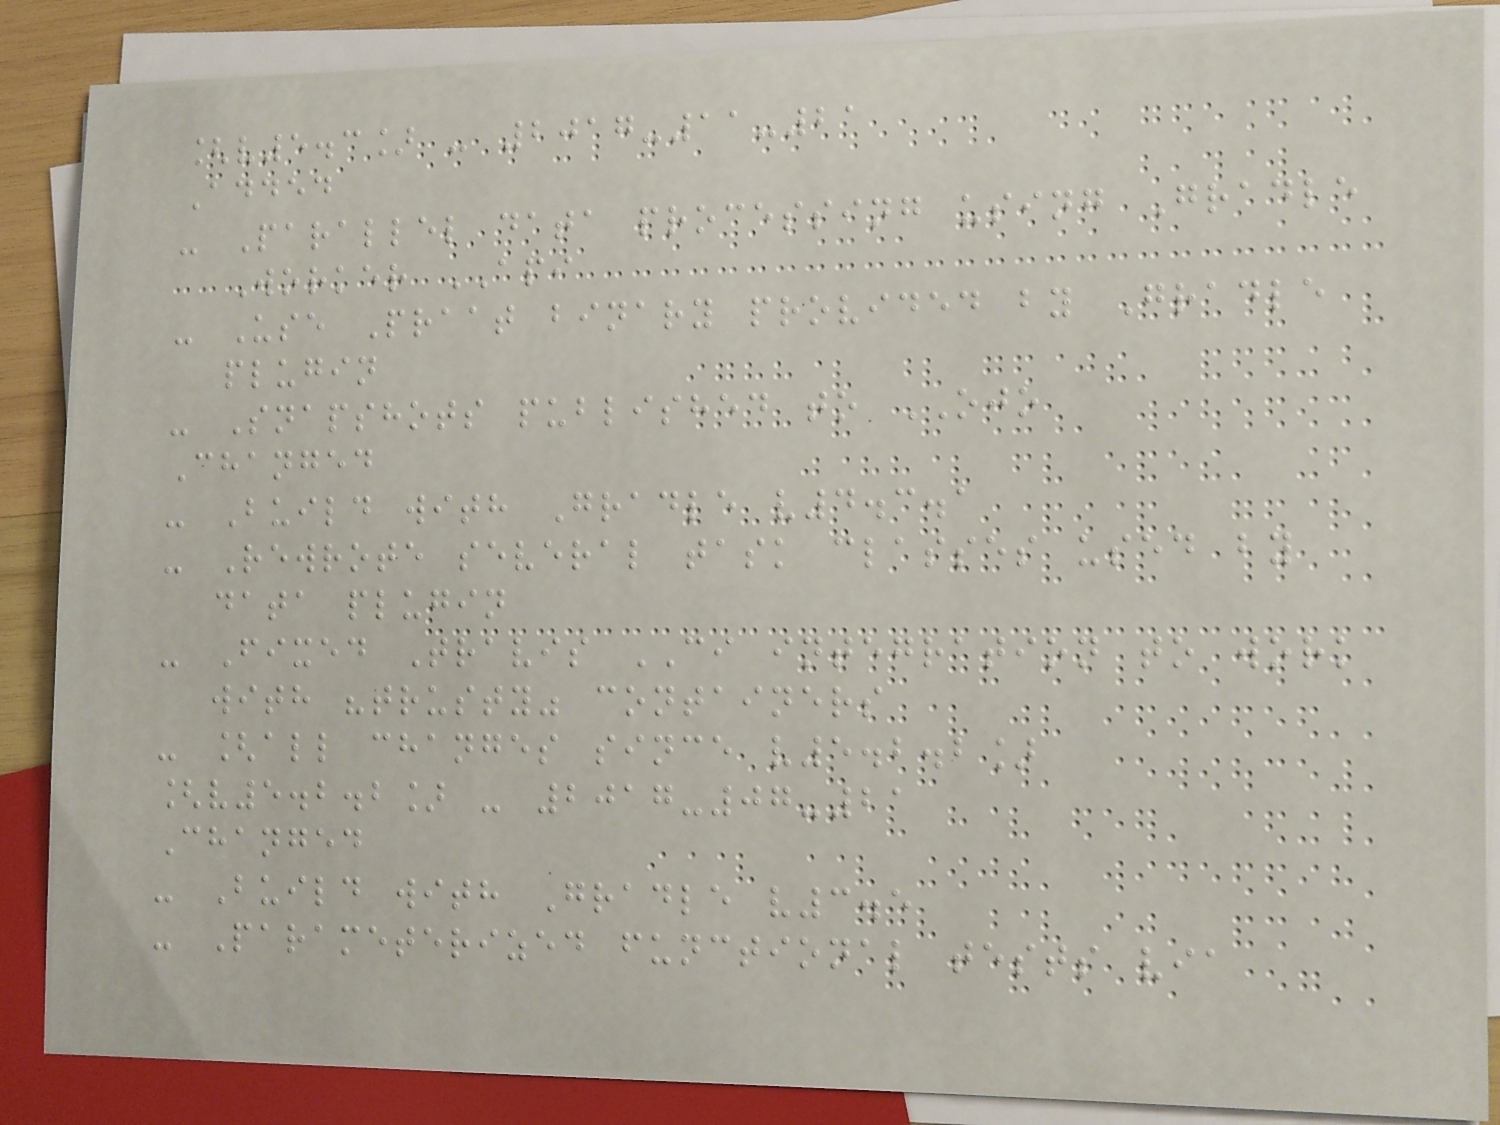[v5.3] - 2017-11-21
Added
- Parallel data processing using Gradle
Worker API
- Use Praat binary provided by Gradle
plugin
- Snapshots published to OJO
Changed
- Build with Gradle v4.3.1
- Rewrote several task classes used by
data plugin
- Fixed Travis CI integration to work
with "trusty" containers
- [all changes since v5.2.2]
[v5.2.2] - 2017-07-21
Changed
- Build with Gradle v3.5
- Parameterized functional tests via
